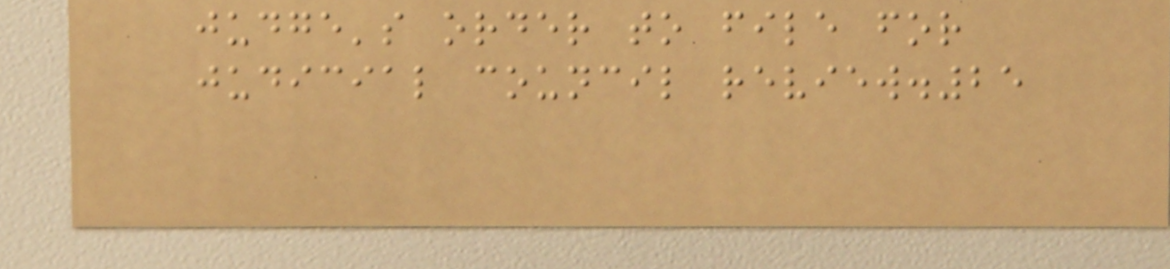judge's order to file for
judicial council review.25
